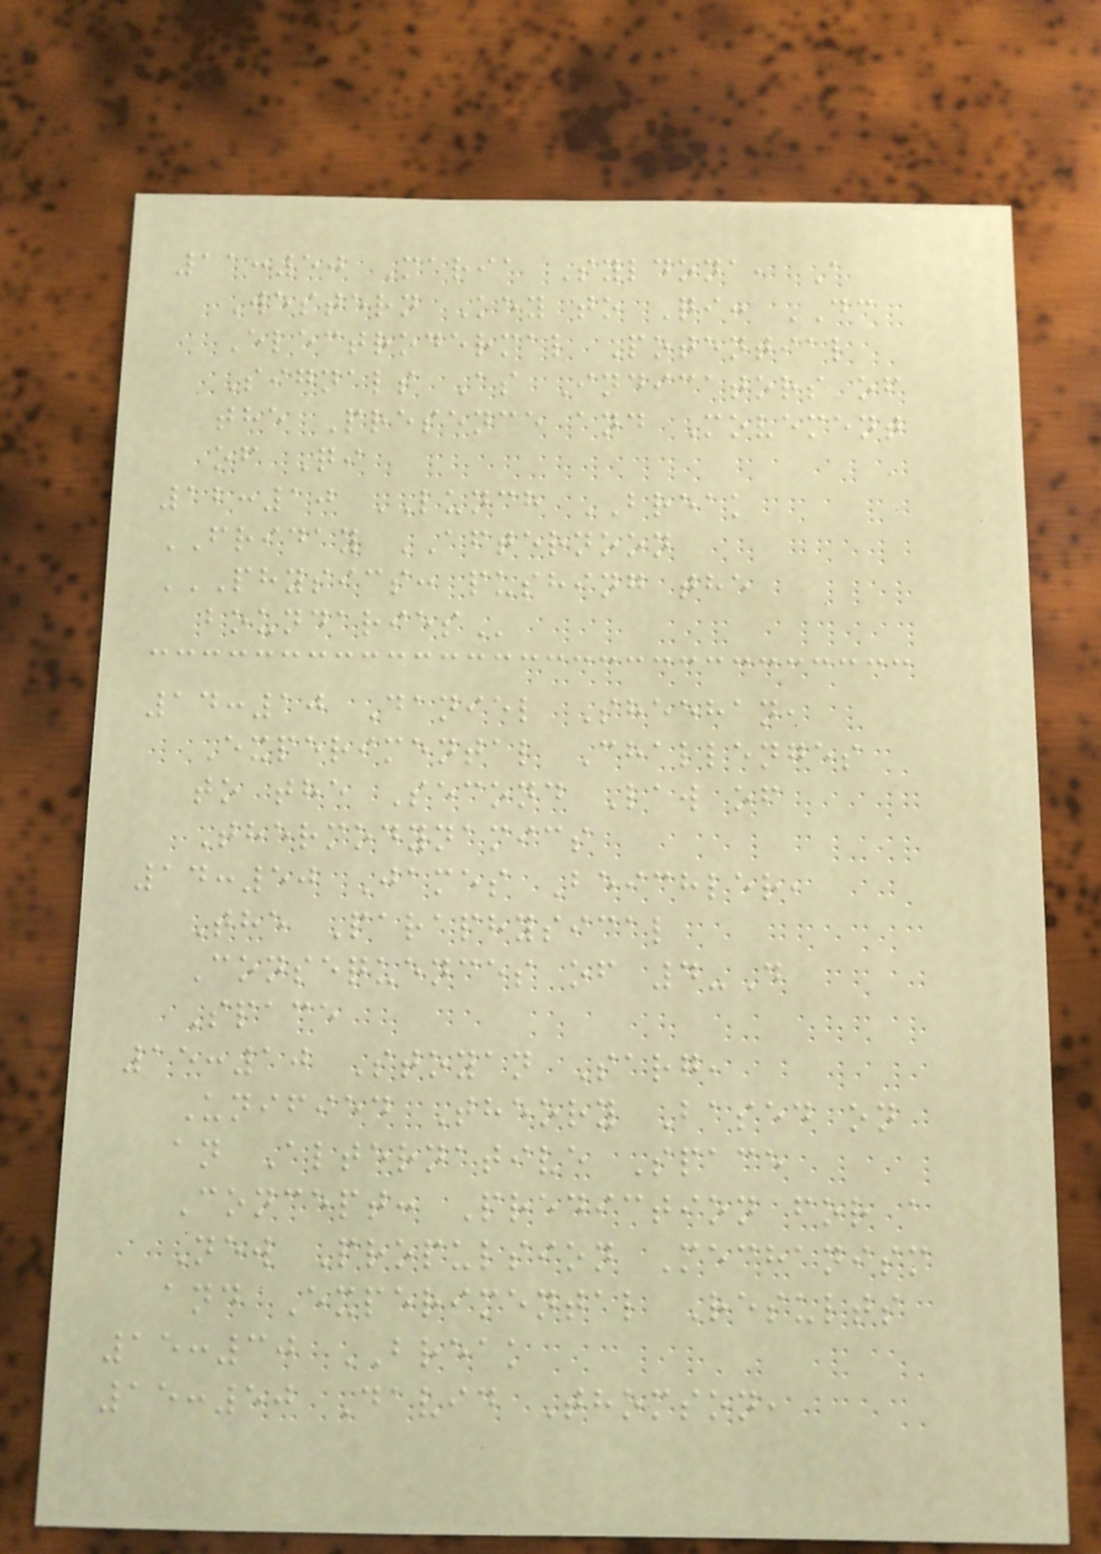11:50 Maria Syldona, A
Western Key to Qi: DC
Electrodermal Potential
Signals As Indicators of
the Presence and Movement
of Qi
12:10 LUNCH BREAK
FRIDAY AFTERNOON
PHYSICS: PUSHING THE
BOUNDARIES
14:10 Daniel Sheehan,
Experimental Challenges
to the Second Law of
Thermodynamics
14:50 James Beichler,
The Paraphysical
Consequences of 4-D
Space
15:10 Stoyan Sarg,
Unified Theory Based on
an Alternative Space
Concept: Prediction for a
New Propulsion Mechanism
and Experimental Results
15:30 BREAK
15:50 David Thomson,
